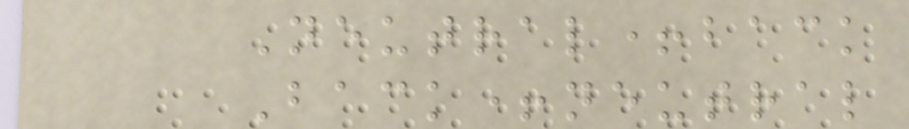Neutral+back
Back+neutral
